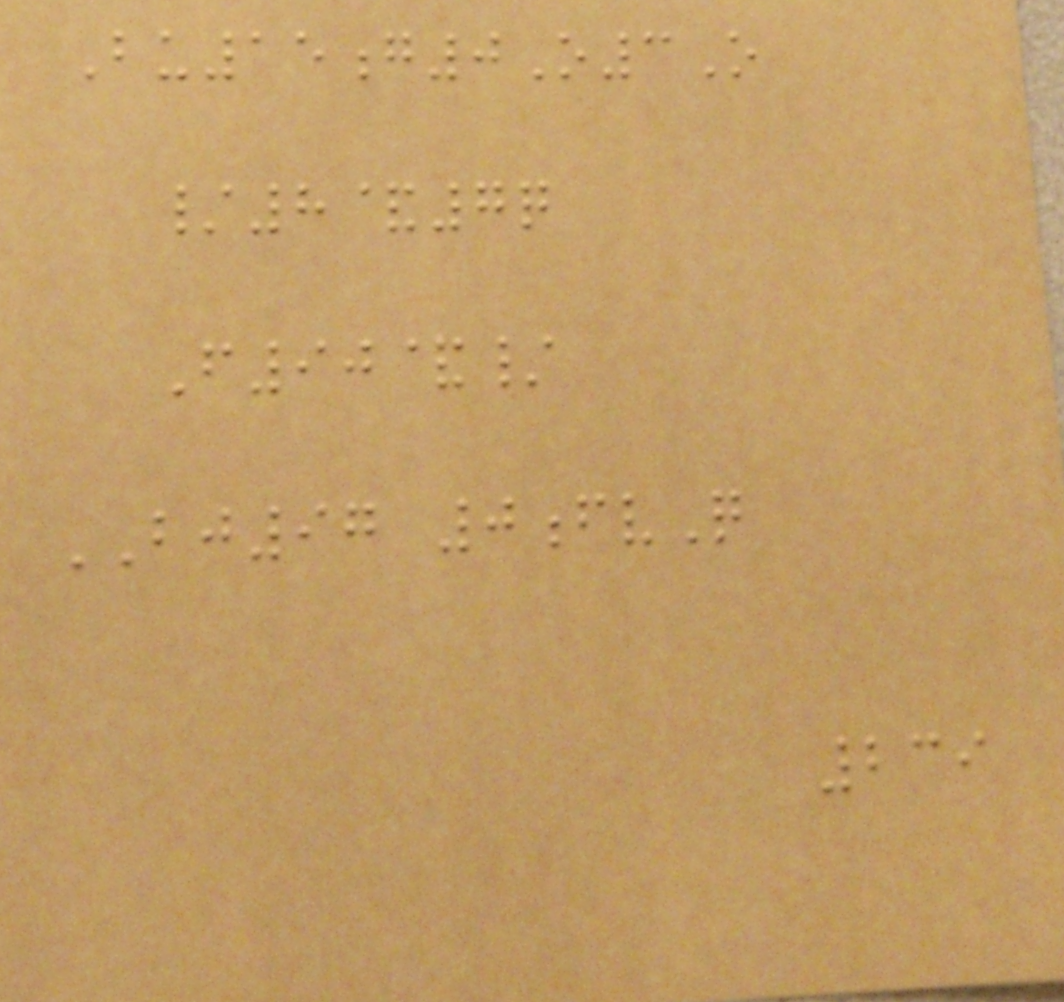Bu15g0O3O
/8&7q
F90&/
BJ97 0fvQ
239
